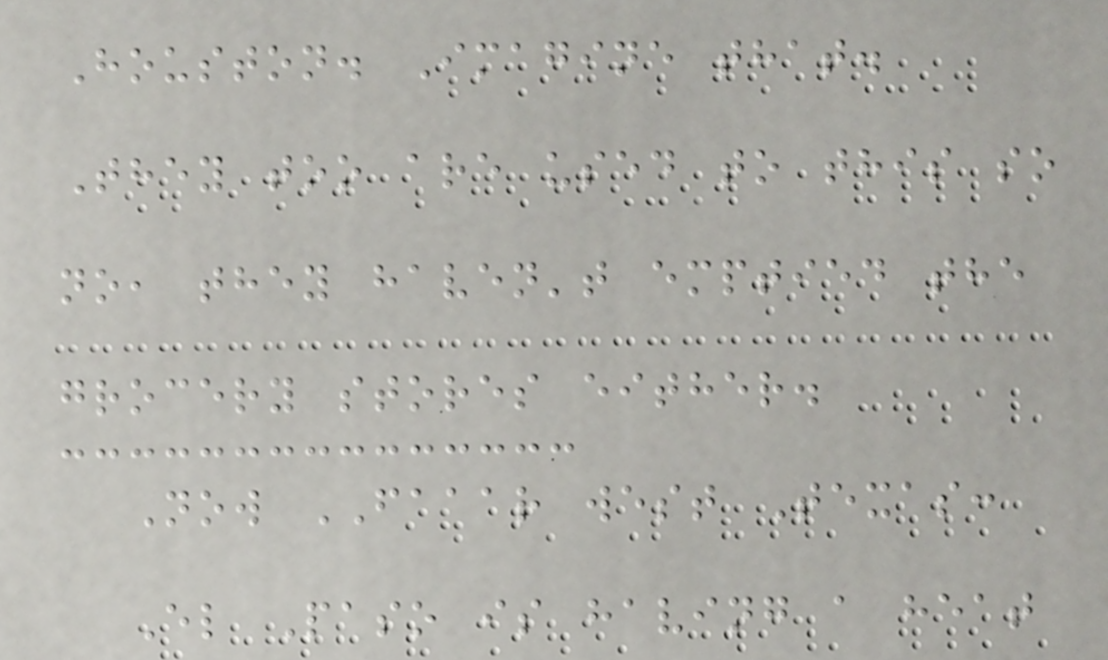Houston. Imagine that.
They too are used to this so
no, they haven't emptied the
grocery stores either.
Now FAAAR west Texas:
El Paso is having a heat
